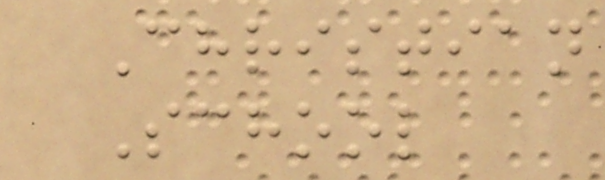Christian
School
